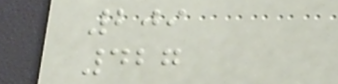209
427
